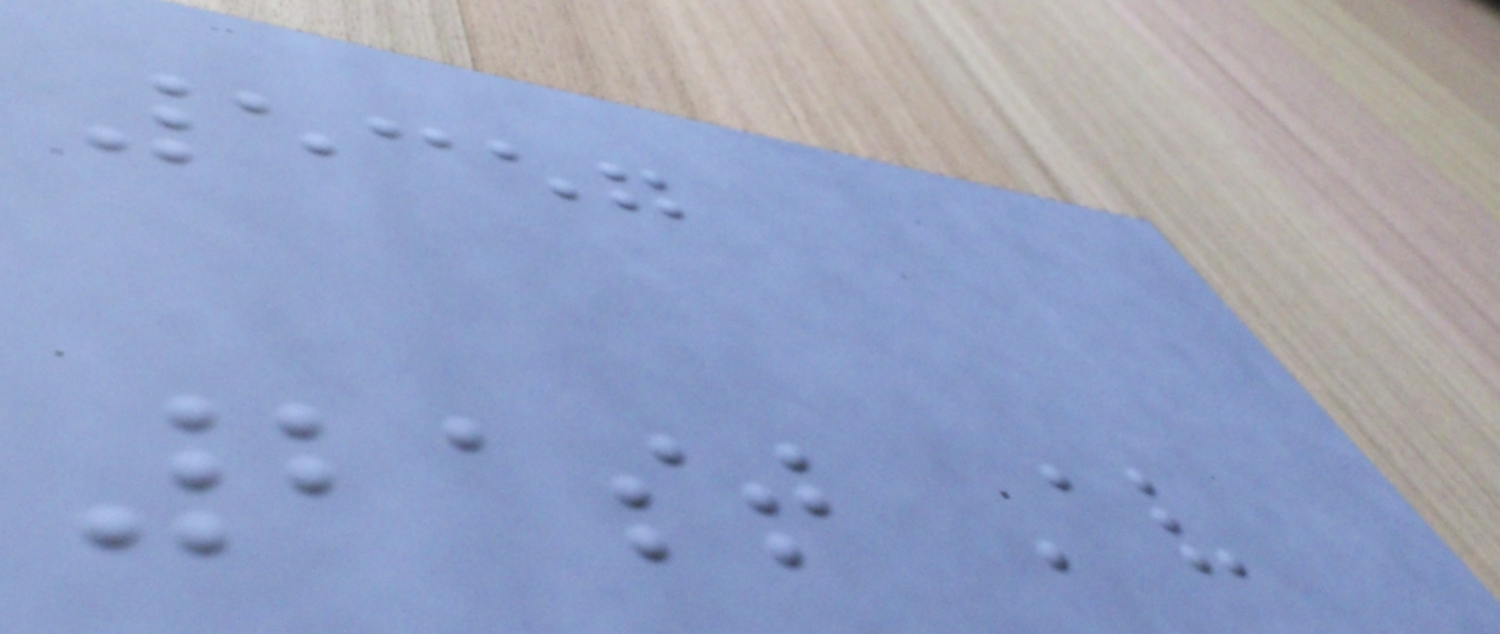5357
21st Av
